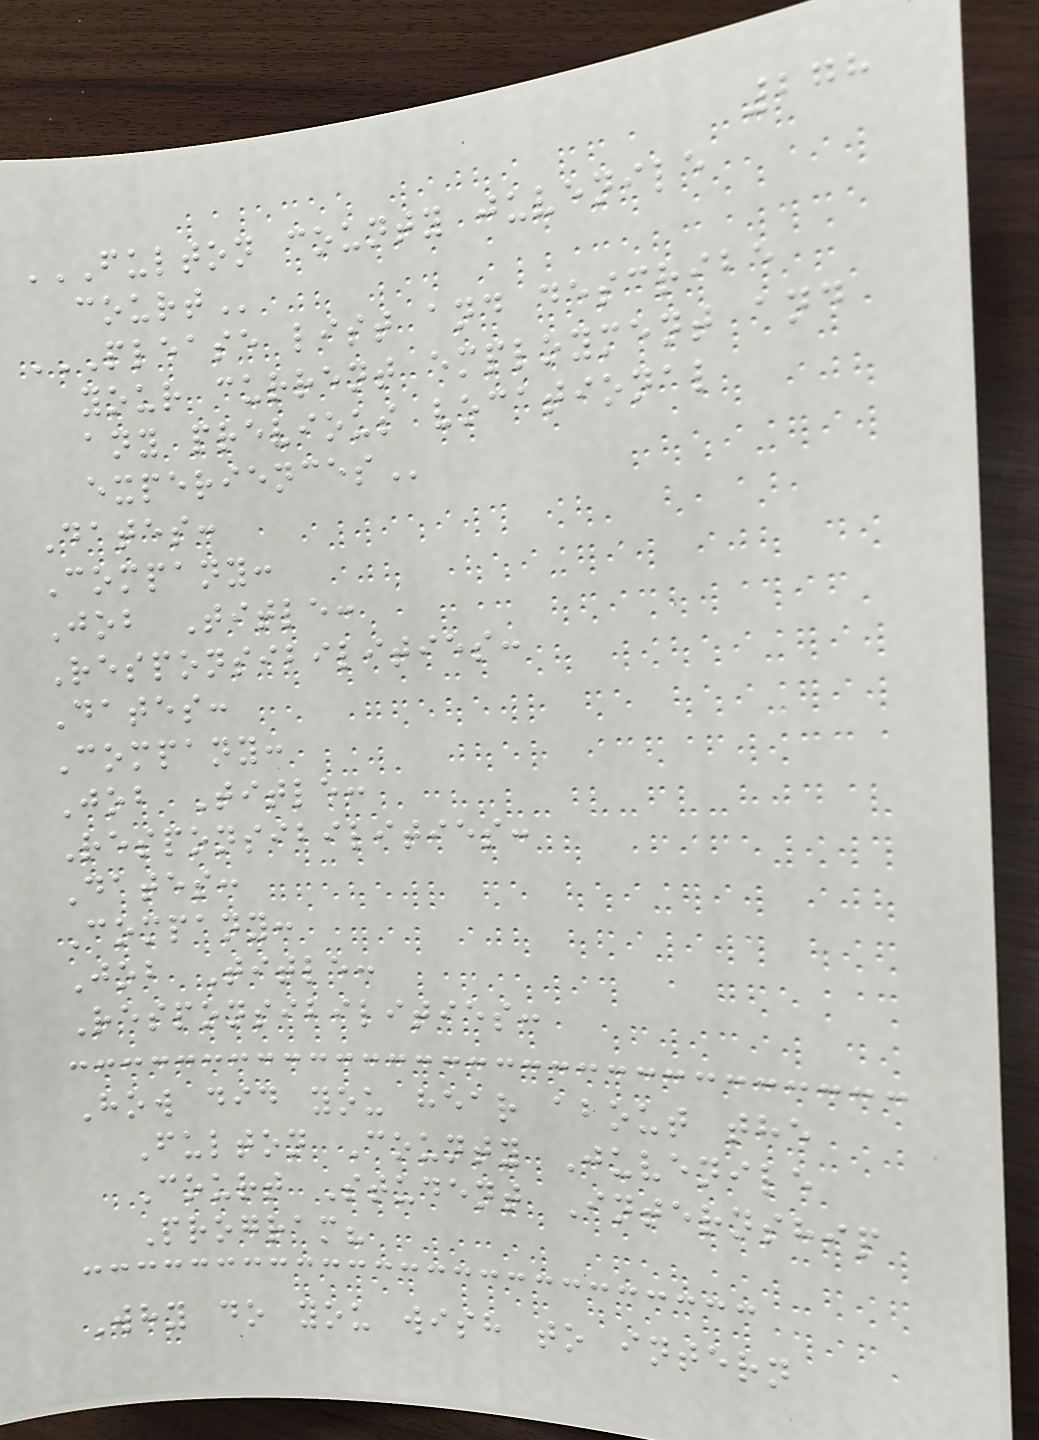278
FULTON COUNTY JUVENILE
COURT
PLEASE LIST AND DESCRIBE
YOUR CURRENT EMPLOYMENT AND
ANY PREVIOUS VOCATIONAL
EXPERIENCES
Dates:
Company:
Job Title:
Responsibilities:
Dates:
Company:
Job Title:
Responsibilities:
Dates:
Company:
Job Title:
Responsibilities:
How did you hear about the
Fulton County Juvenile
Court Student Internship
Program?
Why do you wish to intern
